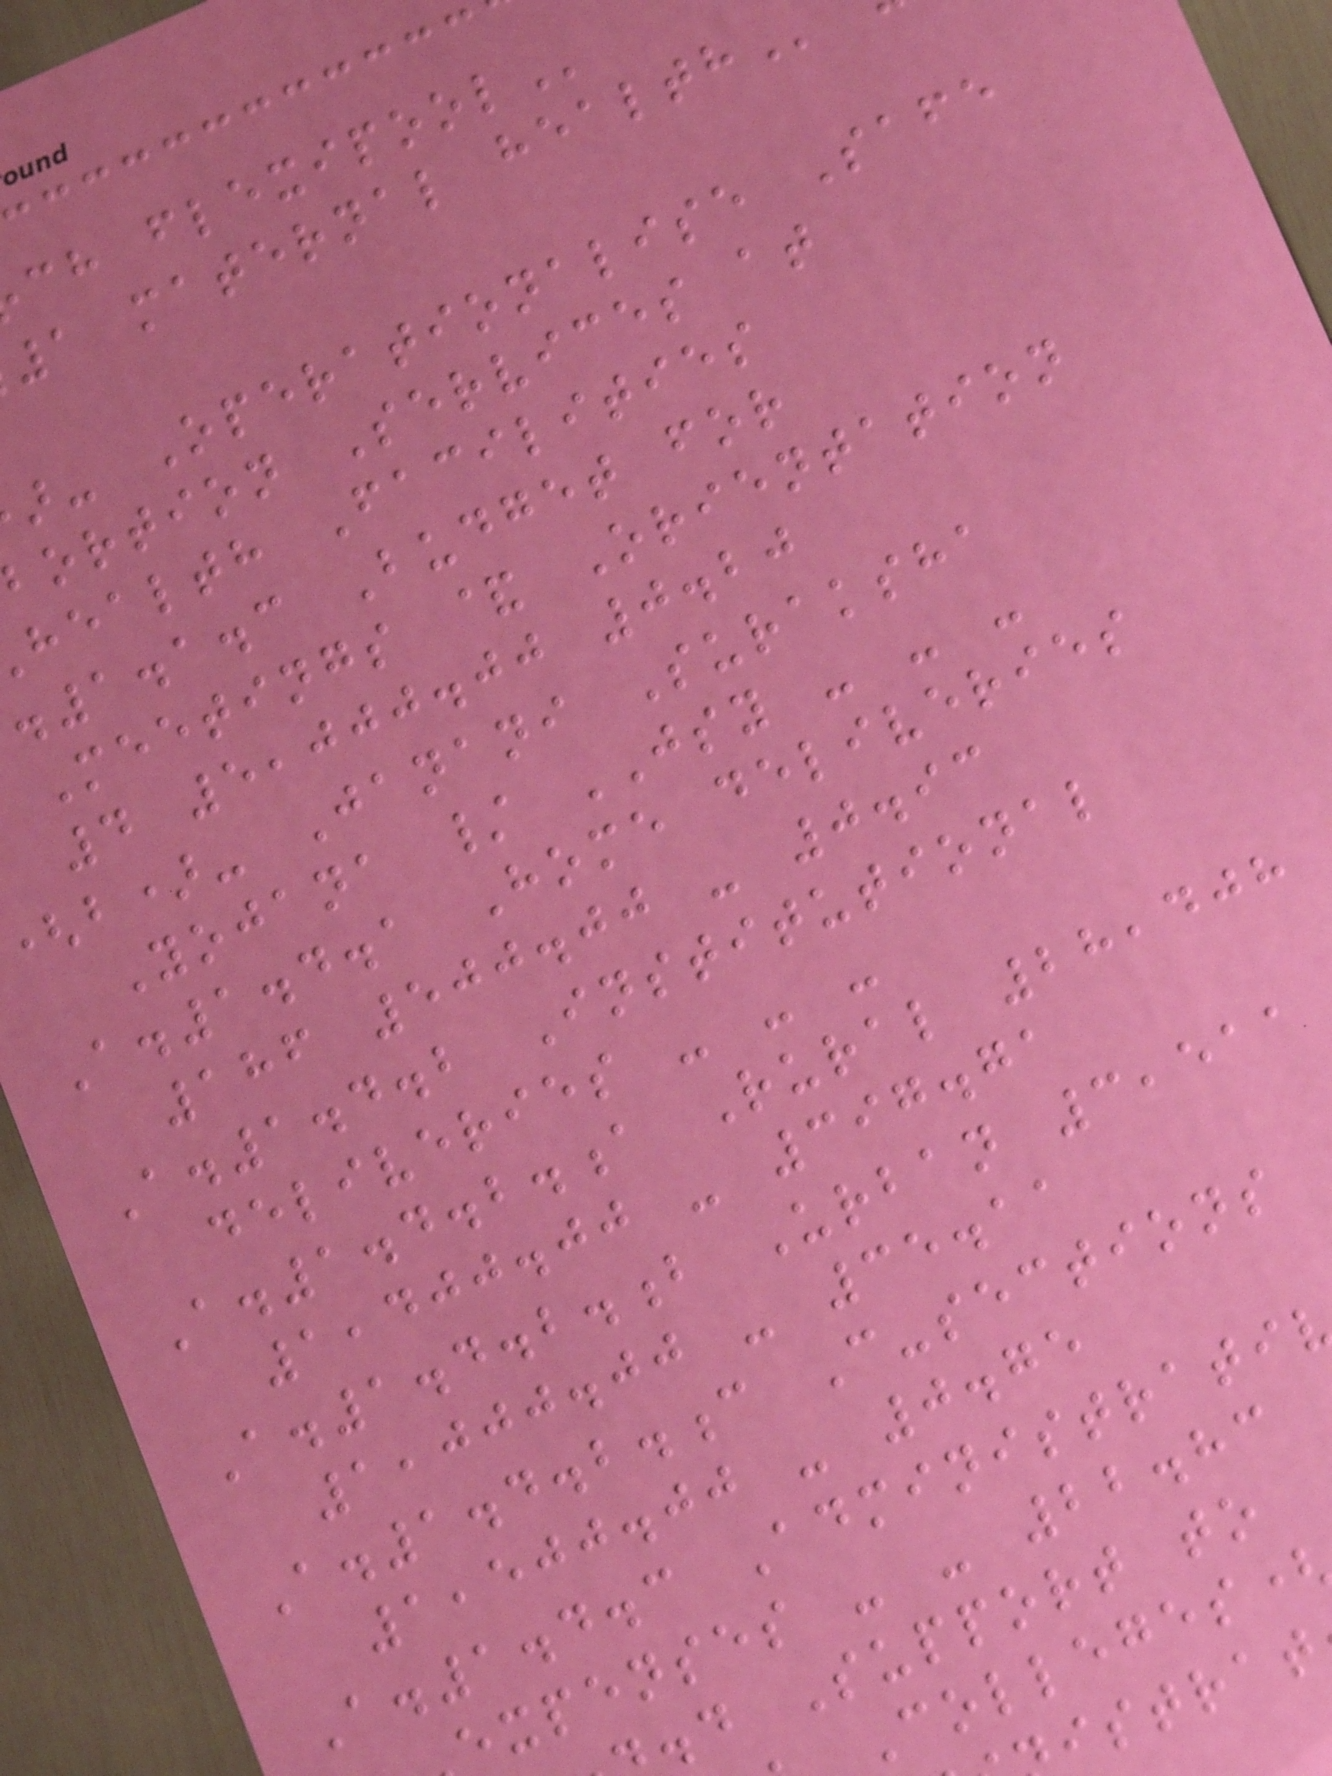1 maternal
- Operationalise Safe
bortion Services at
health Facilities
1.1.3 Budget for
Meetings & Orientation
4 5,000.00 0.20
(b)- Janani Suraksha
Yojana / JSY - - -
A.1.4.1 Home deliveries
186 500.00 - 0.93
A.1.4.2 Institutional
deliveries - - -
A.1.4.2.a Rural 28,408
1,400.00 - 397.71
A.1.4.2.b Urban 3,511
1,000.00 - 35.11
A.1.4.2.c C-sections
1,500.00 - 0.75
A.1.4.3 Administrati
expenses - - 22.83
.d Support to
Colleges
